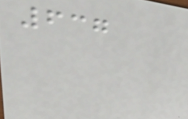637
